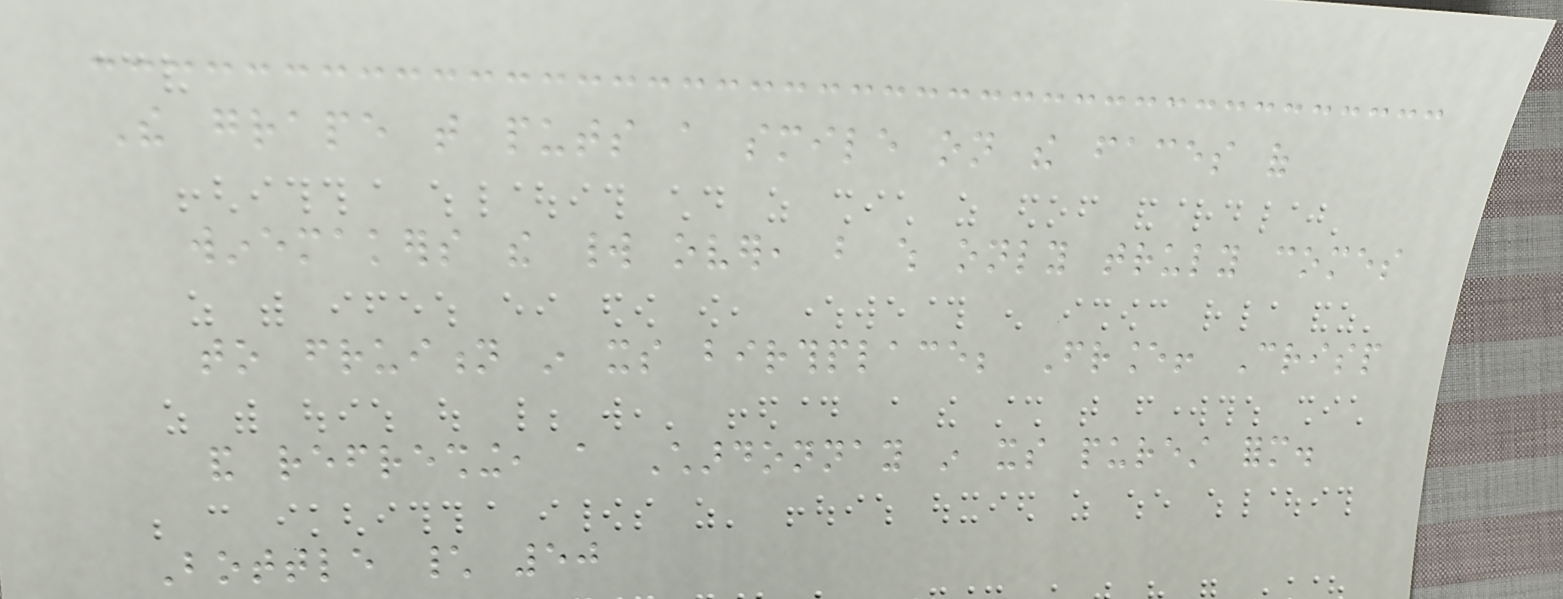The grape that puts a smile on the faces of
winemakers the world over, but which only truly comes
to fruition in its birthplace; France! Crisp
and refreshing, a Chardonnay in its purest form.
Bottle \ 50
